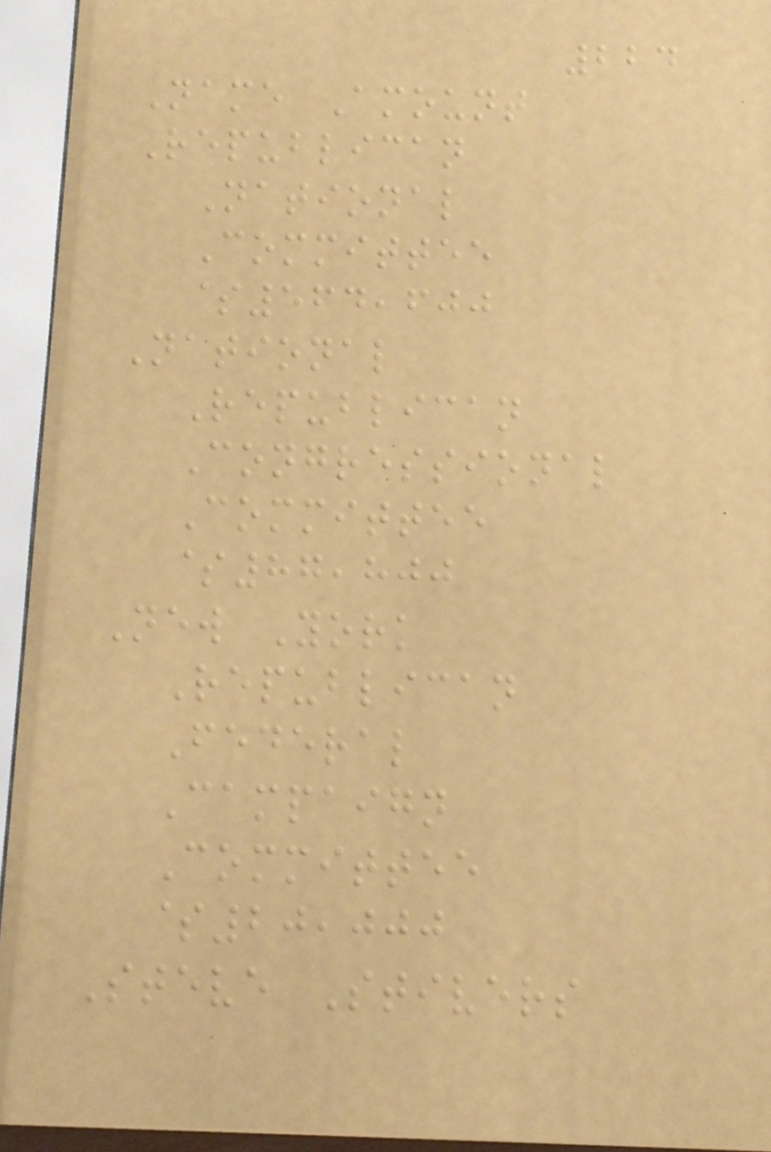224
Name Amount
Republican
National
Committee
$564,600
National
Republican
Congressional
Committee
$87,800
New York
Republican
Federal
Campaign
Committee
$20,000
Steve Stivers
